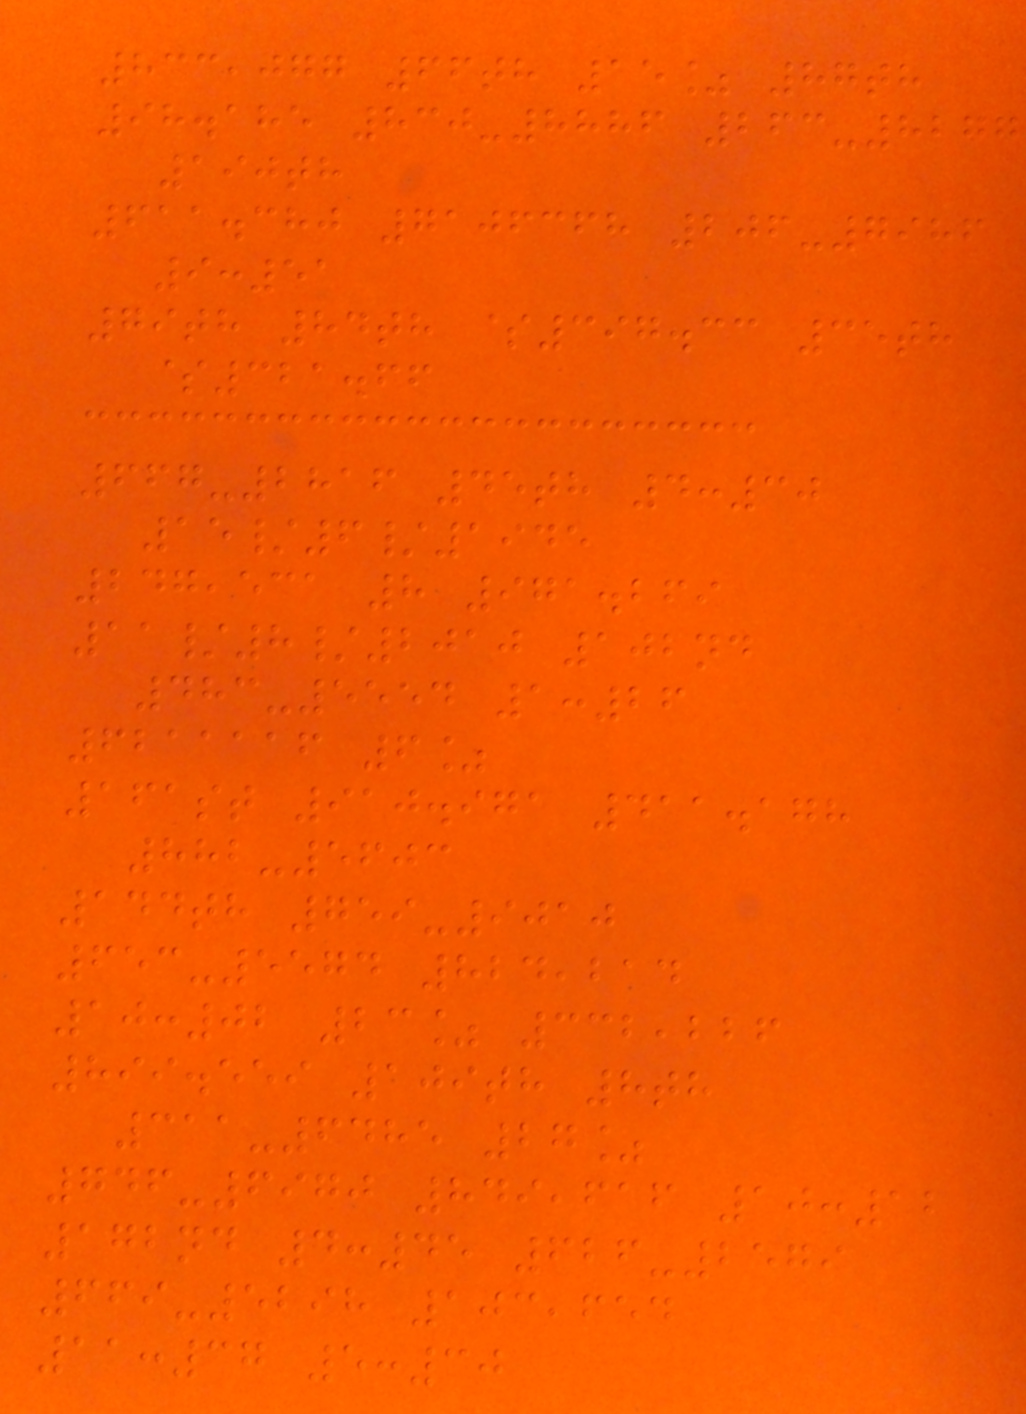833,077 66th 15% 87th
98.185 830-8886 263-8277
190th
611.380 7106368 206-7986
9:51
79th 84th $397.33 35th
$321.66
667-2816 45th 4:30
15/6/1945
247,531 8 971.269
11/8/2010 102nd
483-5554 1:26
6211116 6%
161st 910.971 411.178
882-5603
144th 759-9010
653-5574 824,214
10:02 23% 332,226
899.559 109th 8th
311-6485 27%
746-6970 849,616 10:12
172nd 4:45 626-2579
669-5298 103,654
11:37 5:30
